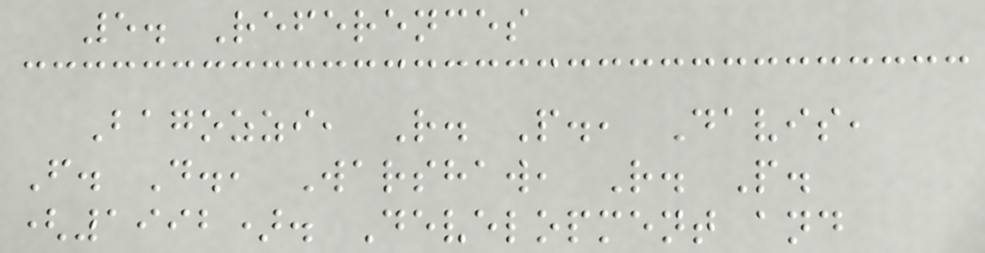5. References
Bagozzi, R. P., Davis,
F. D., Warshaw, R. P.
(1992). Development and
